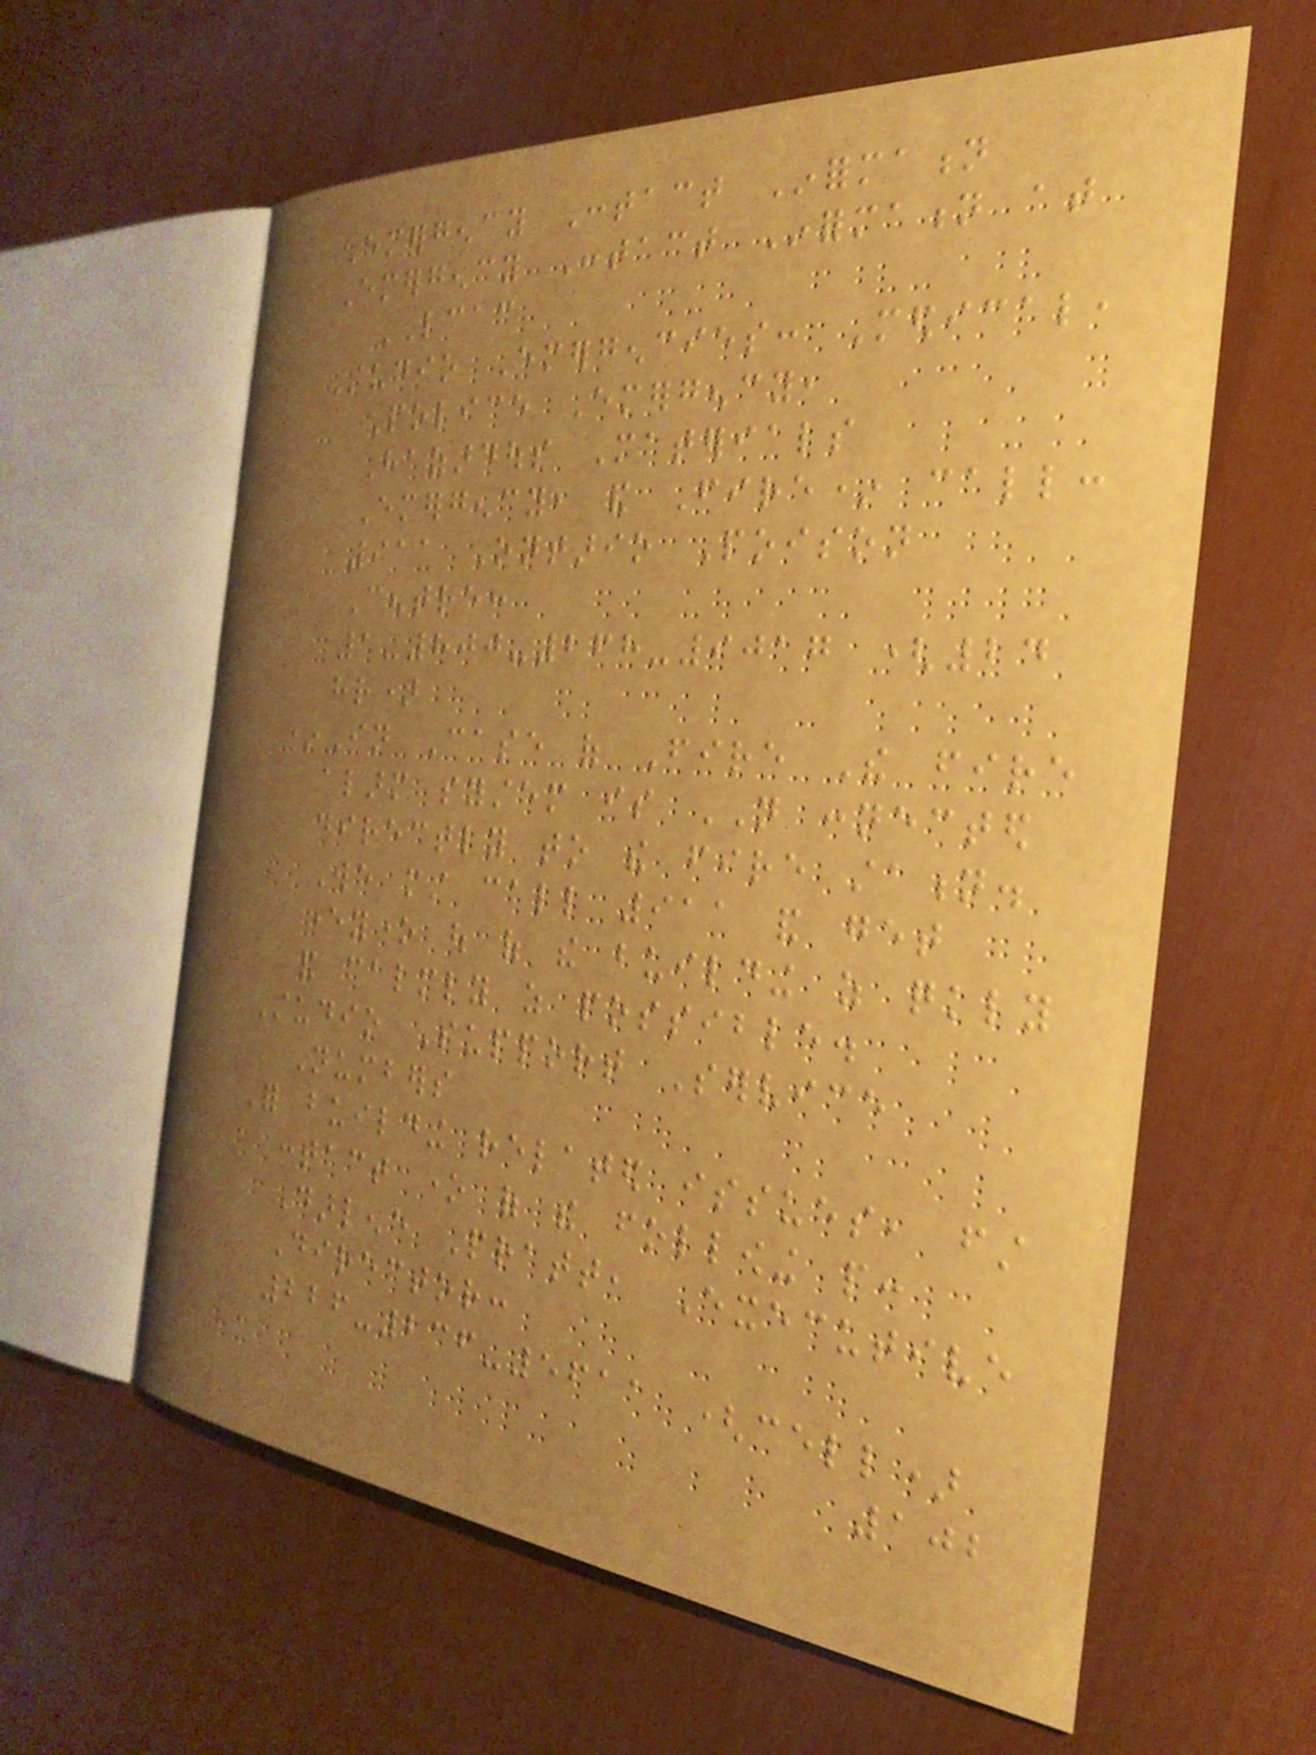Emergency Contact Information
Emergency Contact Information at
LCAC
Studio Emergencies: Medical,
Police Emergency,
Hazardous Materials
Emergency, and Fire* call:
911 Ontario Poison
Centre:
1-800-268-9017 (24
hr)
*In Case of Fire The fire
alarm system is NOT connected
directly to the fire station.
We must call 911 and get
everyone out of the building as quickly
and calmly as possible.
Studio Support Service
Numbers
For building related issues, first
contact one of the following people:
Darlene Pratt, Executive
Director:
226-236-5611 (cell)
102
